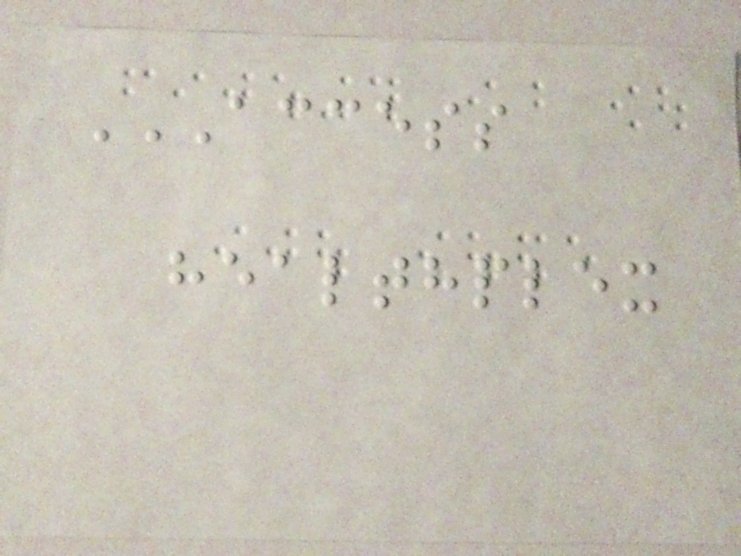ACCESS
HEALTHPLEX
